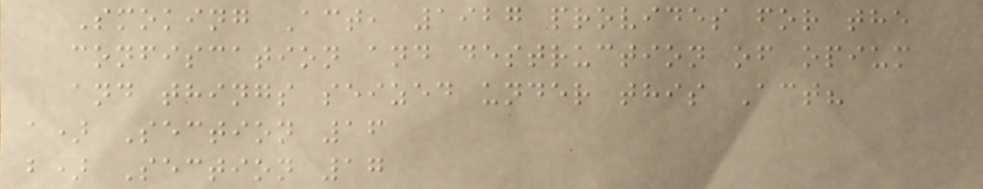Smoking Act, 1927 provides for the
confiscation and destruction of opium
and things seized under this Act?
a) Section 16
b) Section 17
